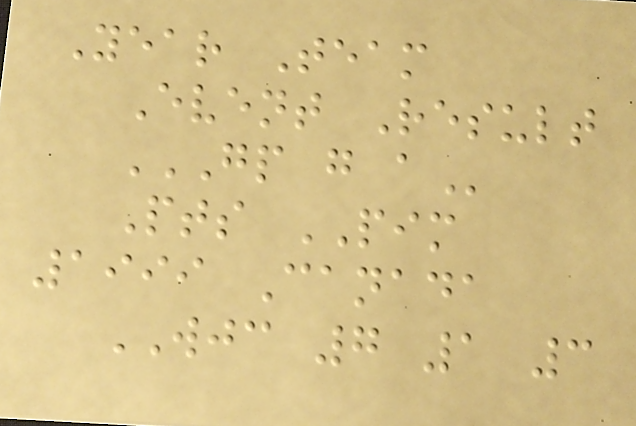Year Team
Event Result
GP G A
Pts PIM
1999 Canada
WJC 7 1 3
